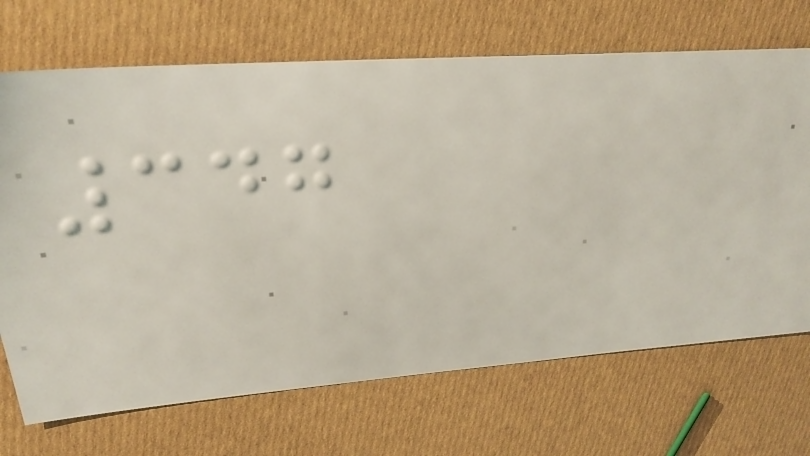347
